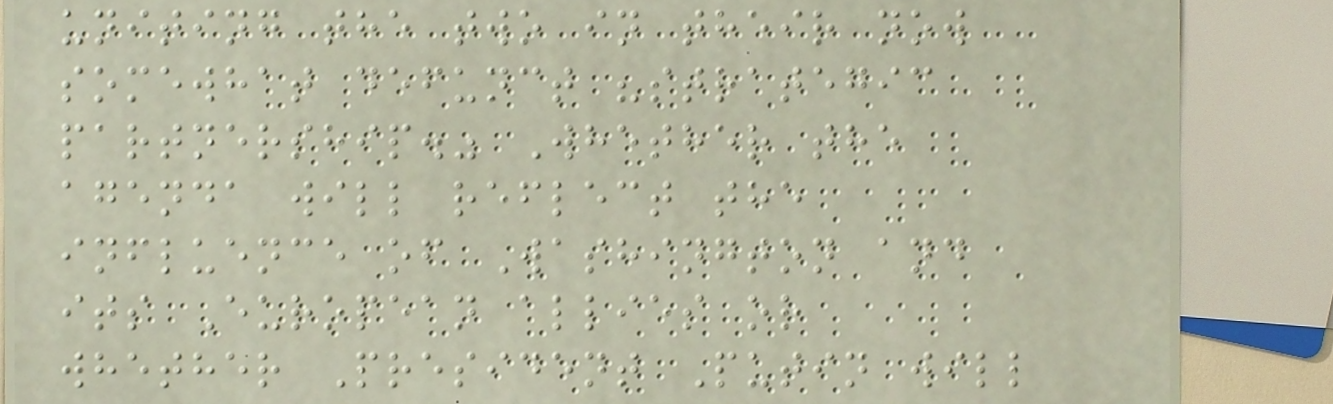uniting the two in their now
somewhat defunct "strategic
partnership." Whether the
agenda will reflect the
influence of Washington and
its European allies or
whether President Putin will
